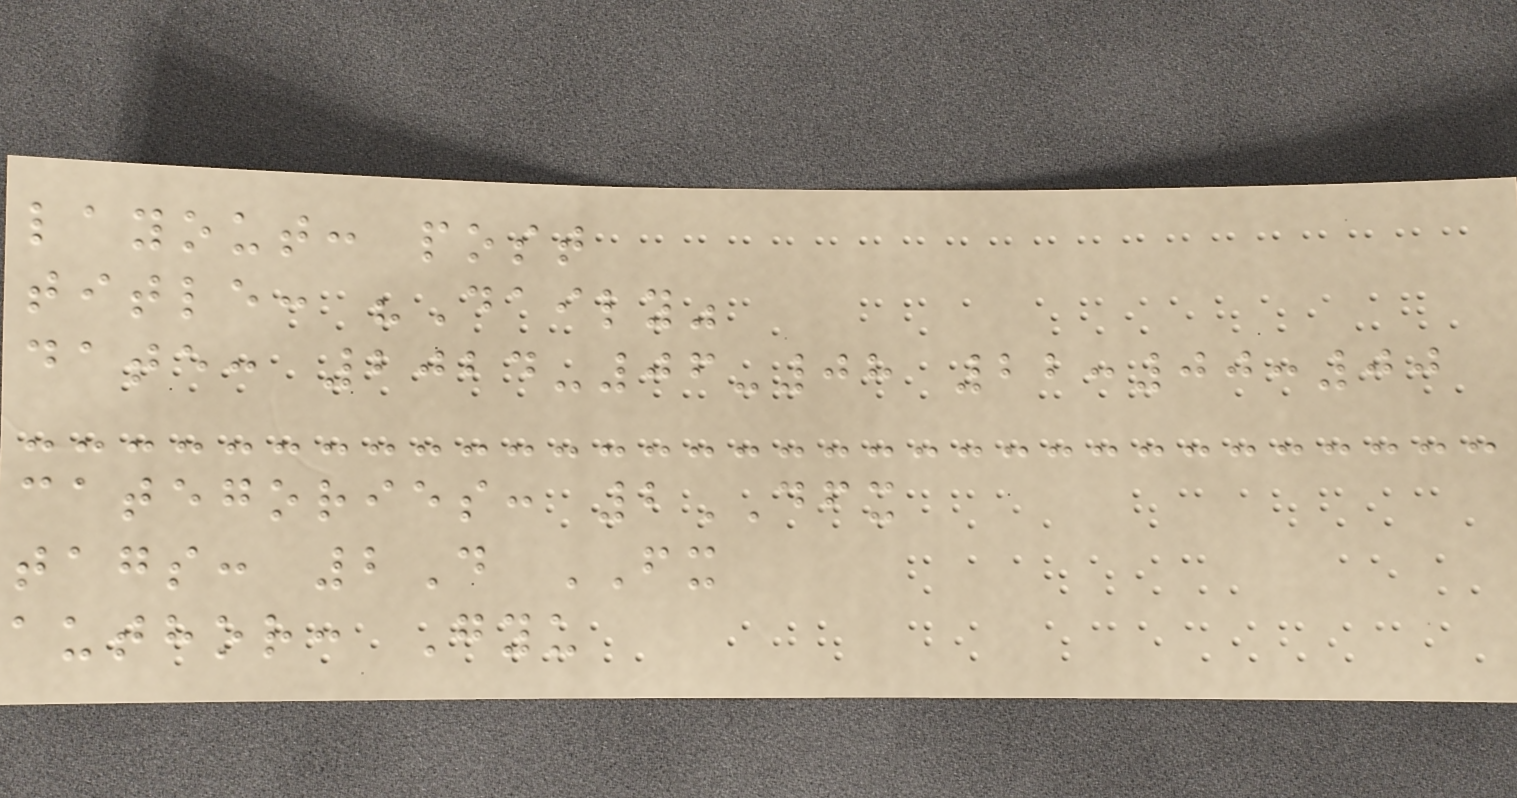layout: post
title: "Daily"
date: 2024-06-08 22:00:00
categories: 2DFX
tags: 2D FX
author: Gyu
